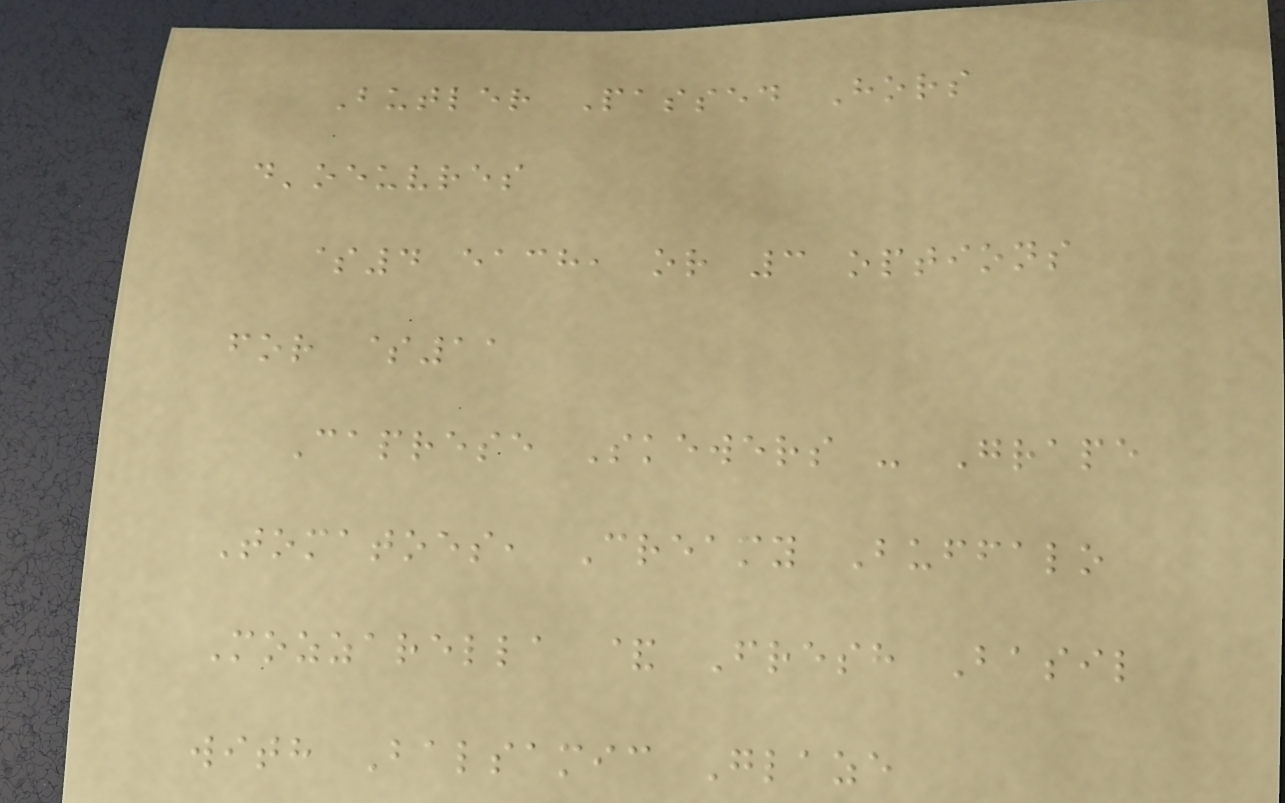Butler Passed Hors
d'oeuvres
$4 each, or 3 options
for $11
Caprese Skewers - Grape
Tomatoes, Creamy Buffalo
Mozzarella & Fresh Basil
with Balsamic Glaze
